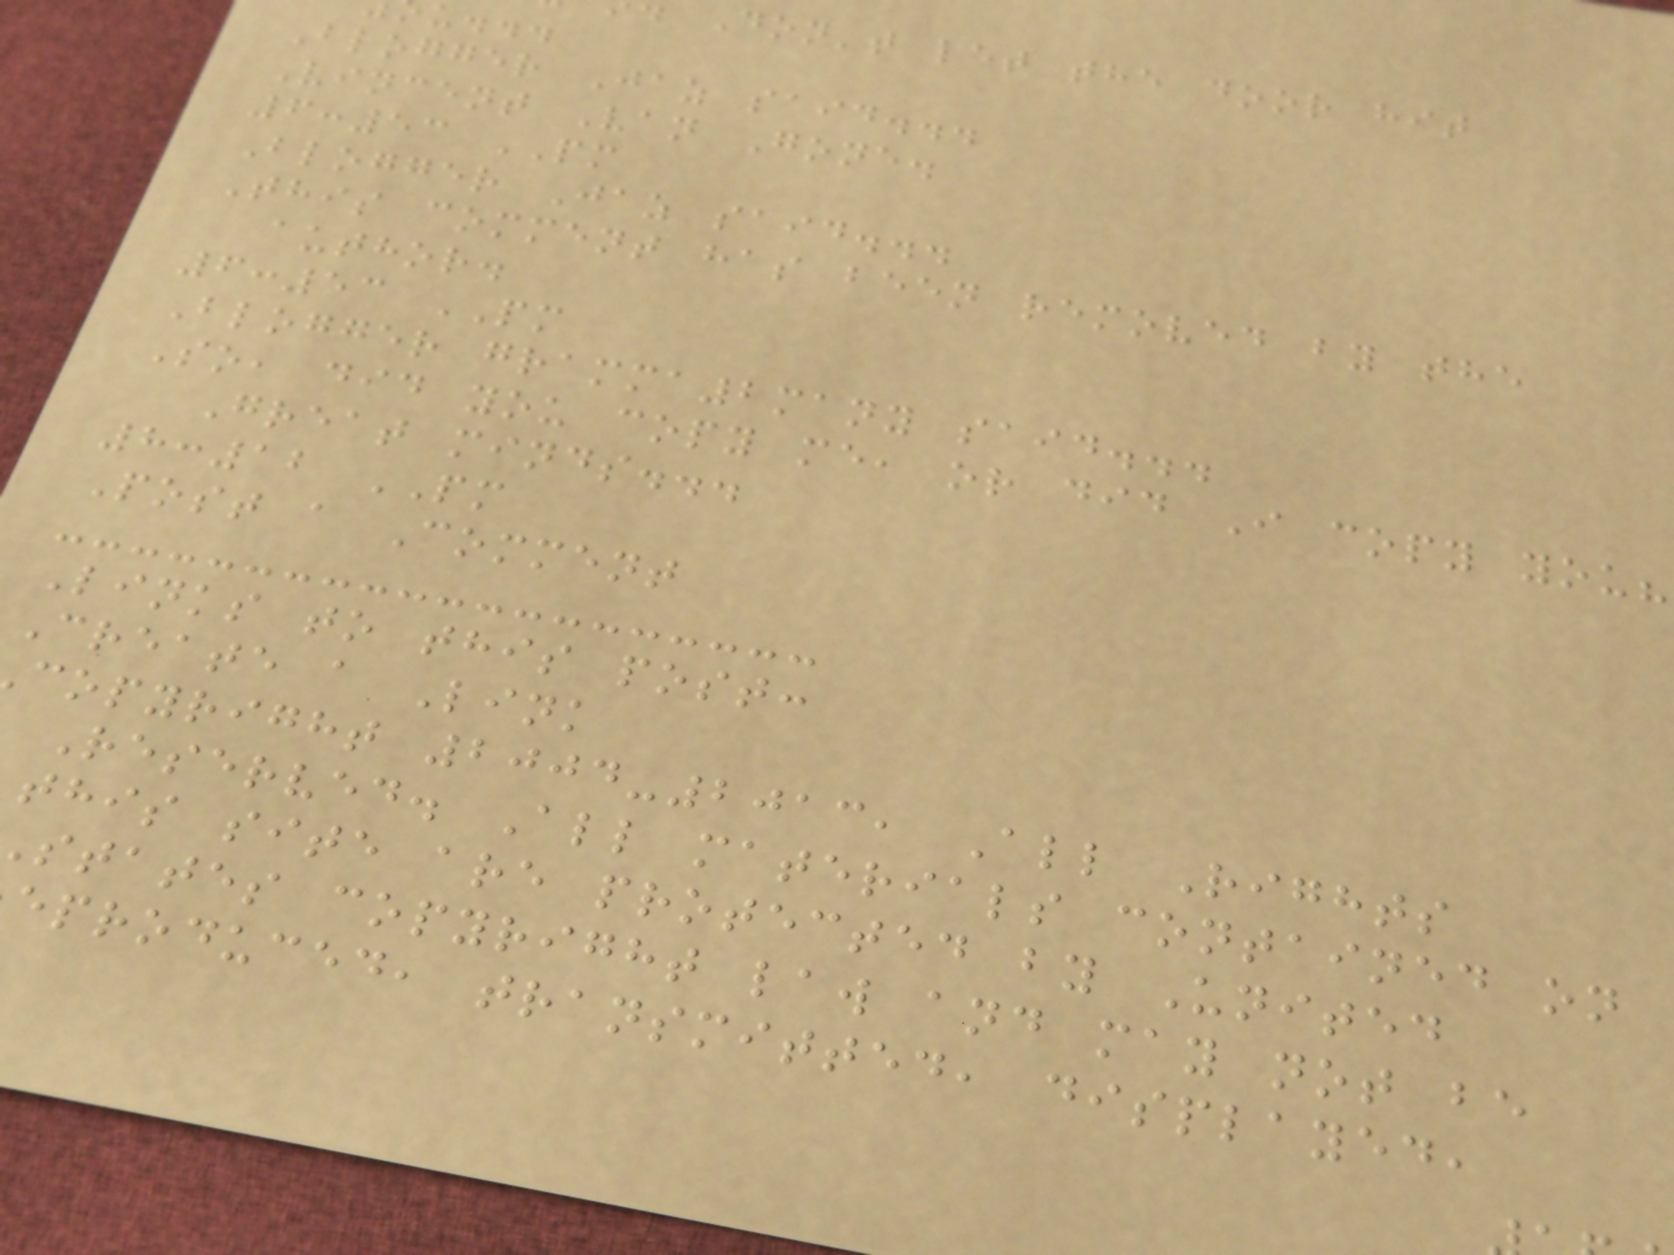Don't let the door hit
u...
Blogger Jaz said...
Vincent Van Gone.
6:53 PM
Blogger Jaz said...
This comment has been removed by the
author.
6:53 PM
Blogger gramma2many said...
So, did you copy me, or did I copy you?
Great minds...
8:12 PM
Post a Comment
Links to this post:
Create a Link
copyright 2004-2013, All Rights
Reserved. All materials contained on
this site are protected by United
states copyright law and may not be
eproduced, transmitted, displayed,
